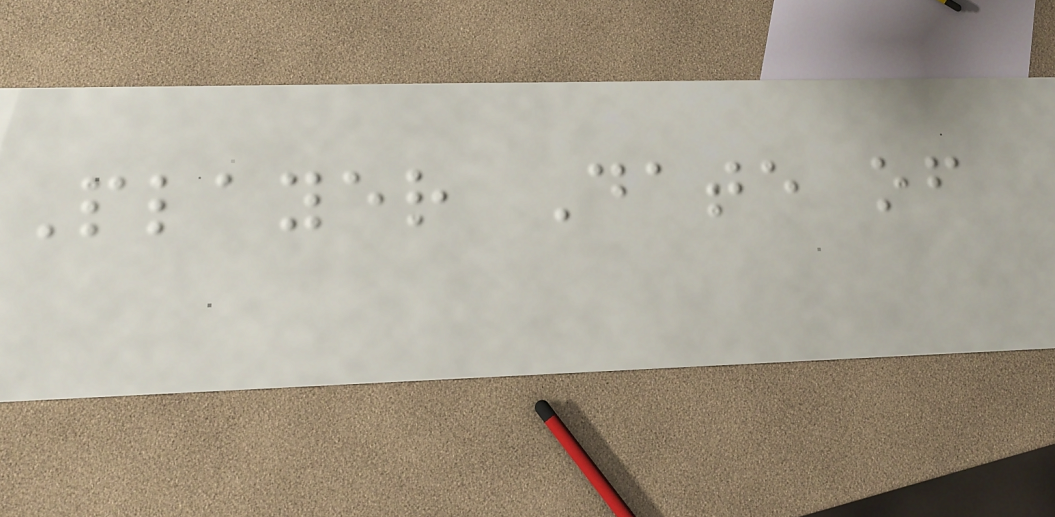Player Date of
